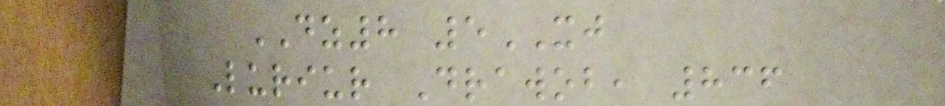DZ8 5XJ
Luriur Drawob, 836
